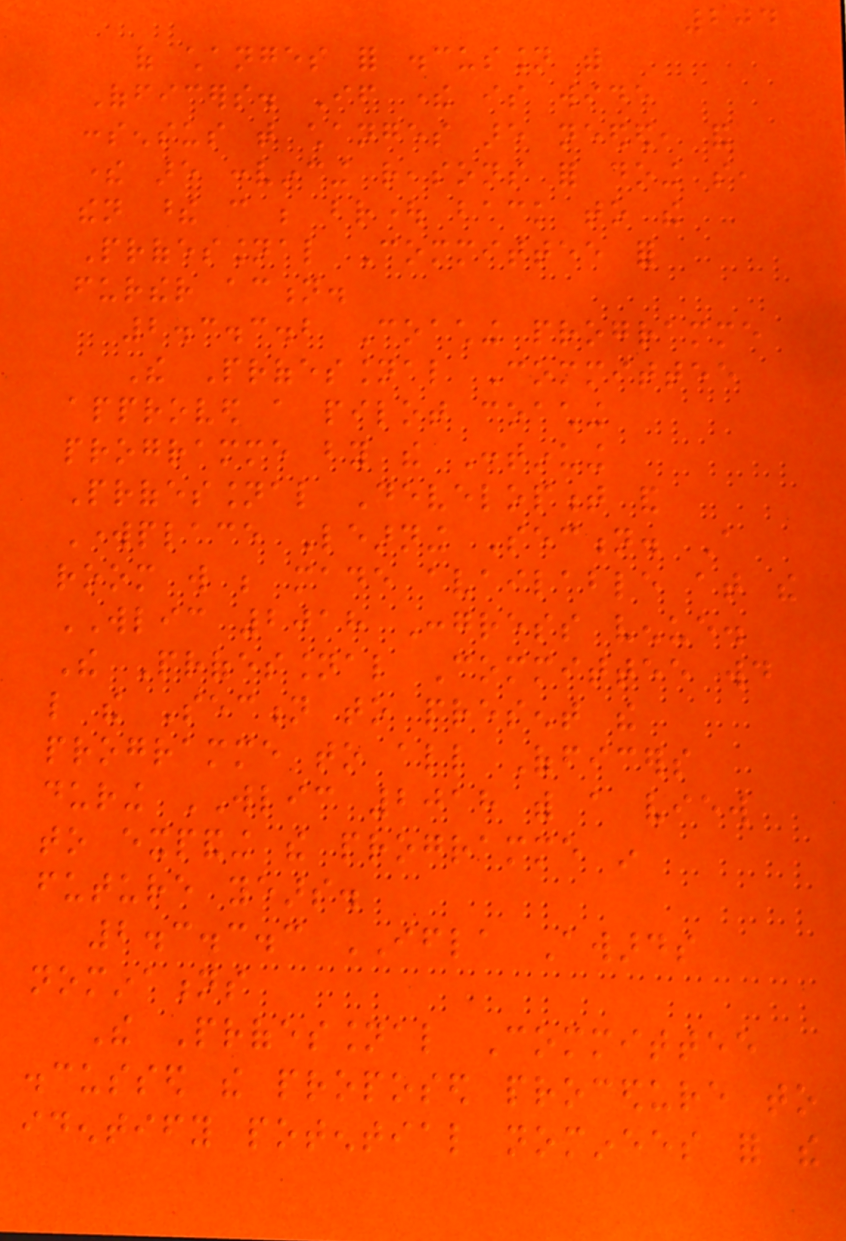204
of changes for discussion with
Officers. If there is wide
consensus that changes are needed, and
there are convincing reasons for doing so,
then these can be brought back to the
Professional Committee for
further action.
2.3.3.2 Coaching programme
The Professional Committee
approved a pilot coaching
programme by the Continuing
Professional Development and
Workplace Learning Section. A
room will be made available at the
WLIC 2018 Congress venue.
The Professional Committee would
like the Section to present the
programme to all Officers
during WLIC 2018 with a view
to expanding the programme in
future years.
2.3.3.3 IFLA Awards
nominations
The Professional Committee
discussed the proposed procedure to
identify potential nominees for the
